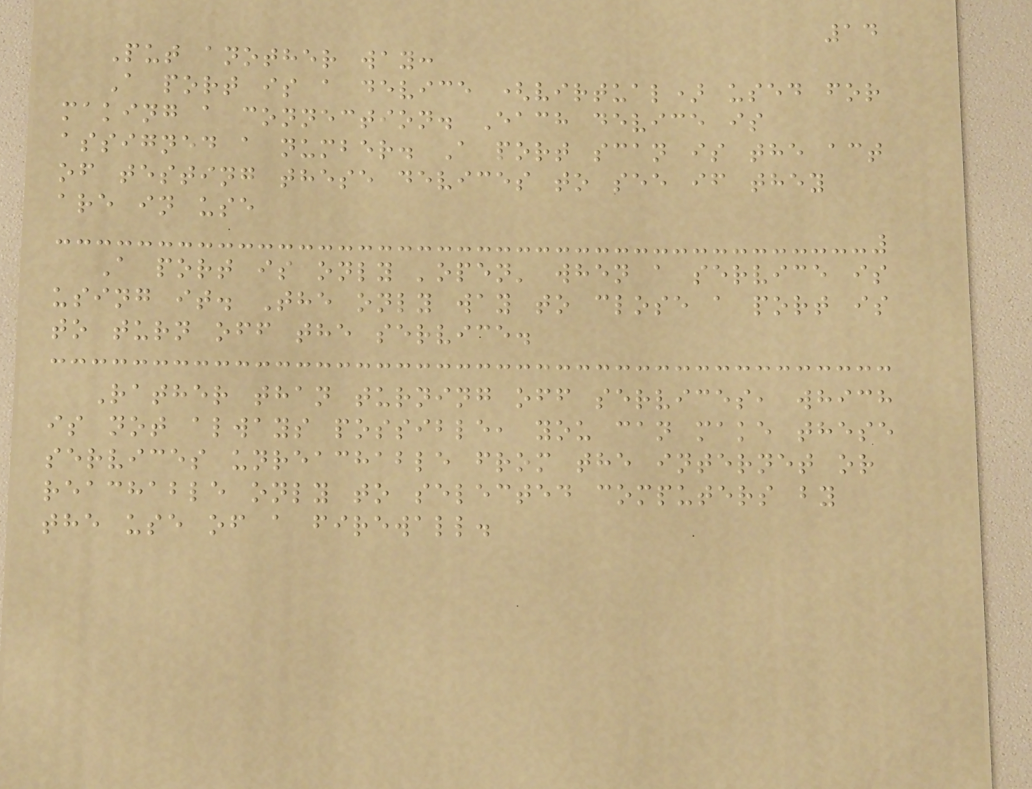14
Put another way:
A port is a device (virtual) used for
making a connection. Each device is
assigned a number. A port scan is the act
of testing these devices to see if they
are in use
A port is only 'open' when a service is
using it. The only way to close a port is
to turn off the service.
Rather than turning off services, which
is not always possible, you can make these
services unreachable from the internet or
reachable only to selected computers by
the use of a firewall.
